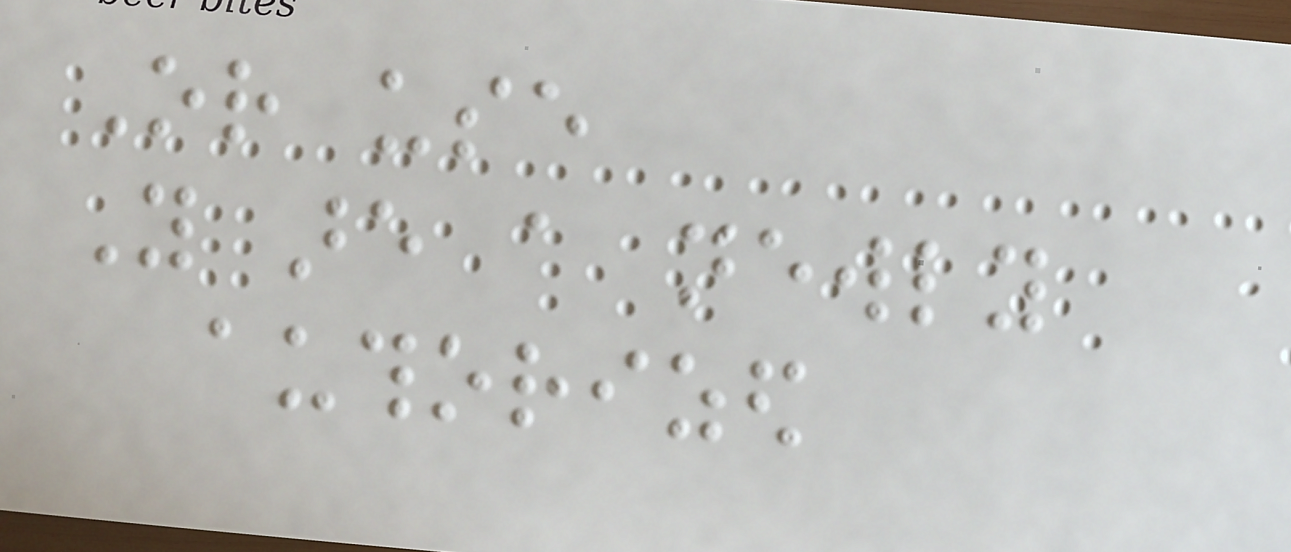Or use
You are a newly
authorized
